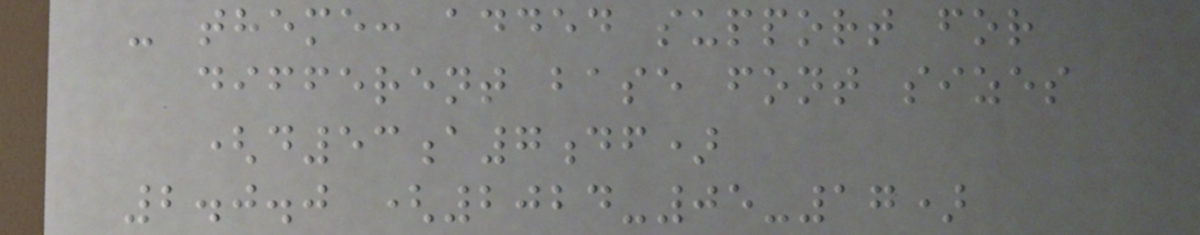- theme: added support for
different base font sizes
(d53a7df)
2.0.0 (2024-05-17)
